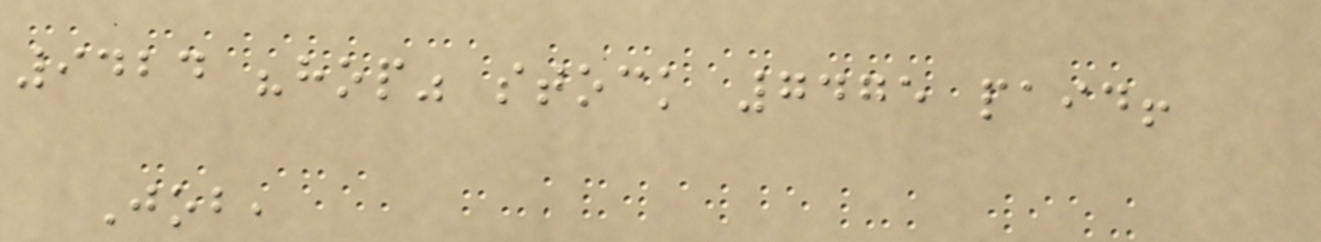9424 "hop" stock 7475 paid!
Job,
